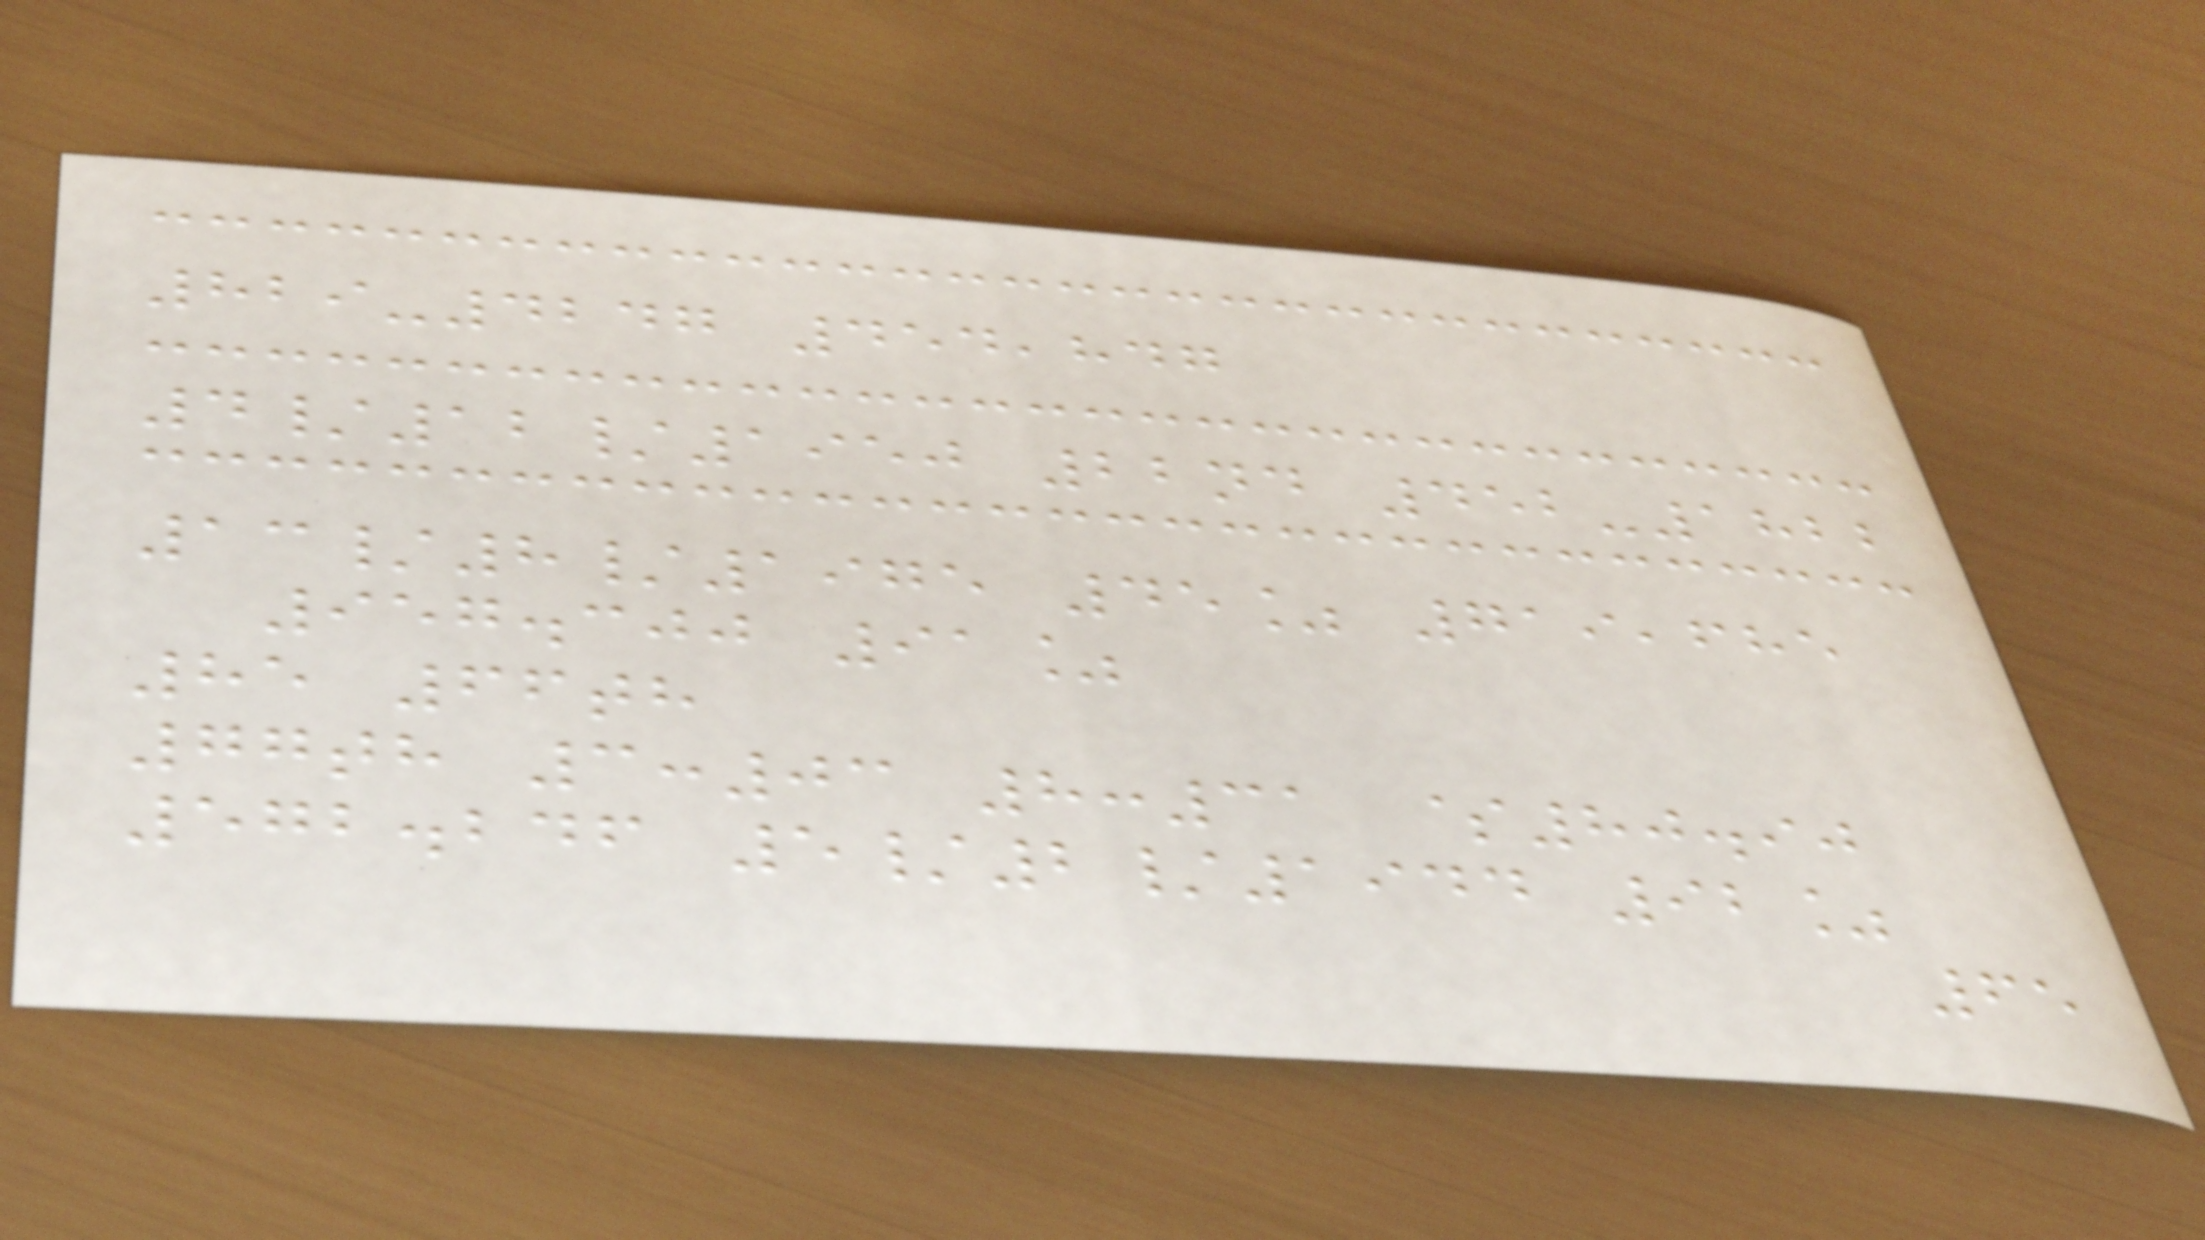829-4247 454,847
4/12/1950 22nd 452-1822
13/8/1975 45% 719,685
957.300 91%
85 66th
77th 3:03 8:31 $80.90
572.246 5/2/1944 92%
65
